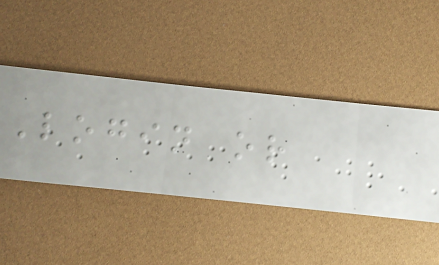Login or
